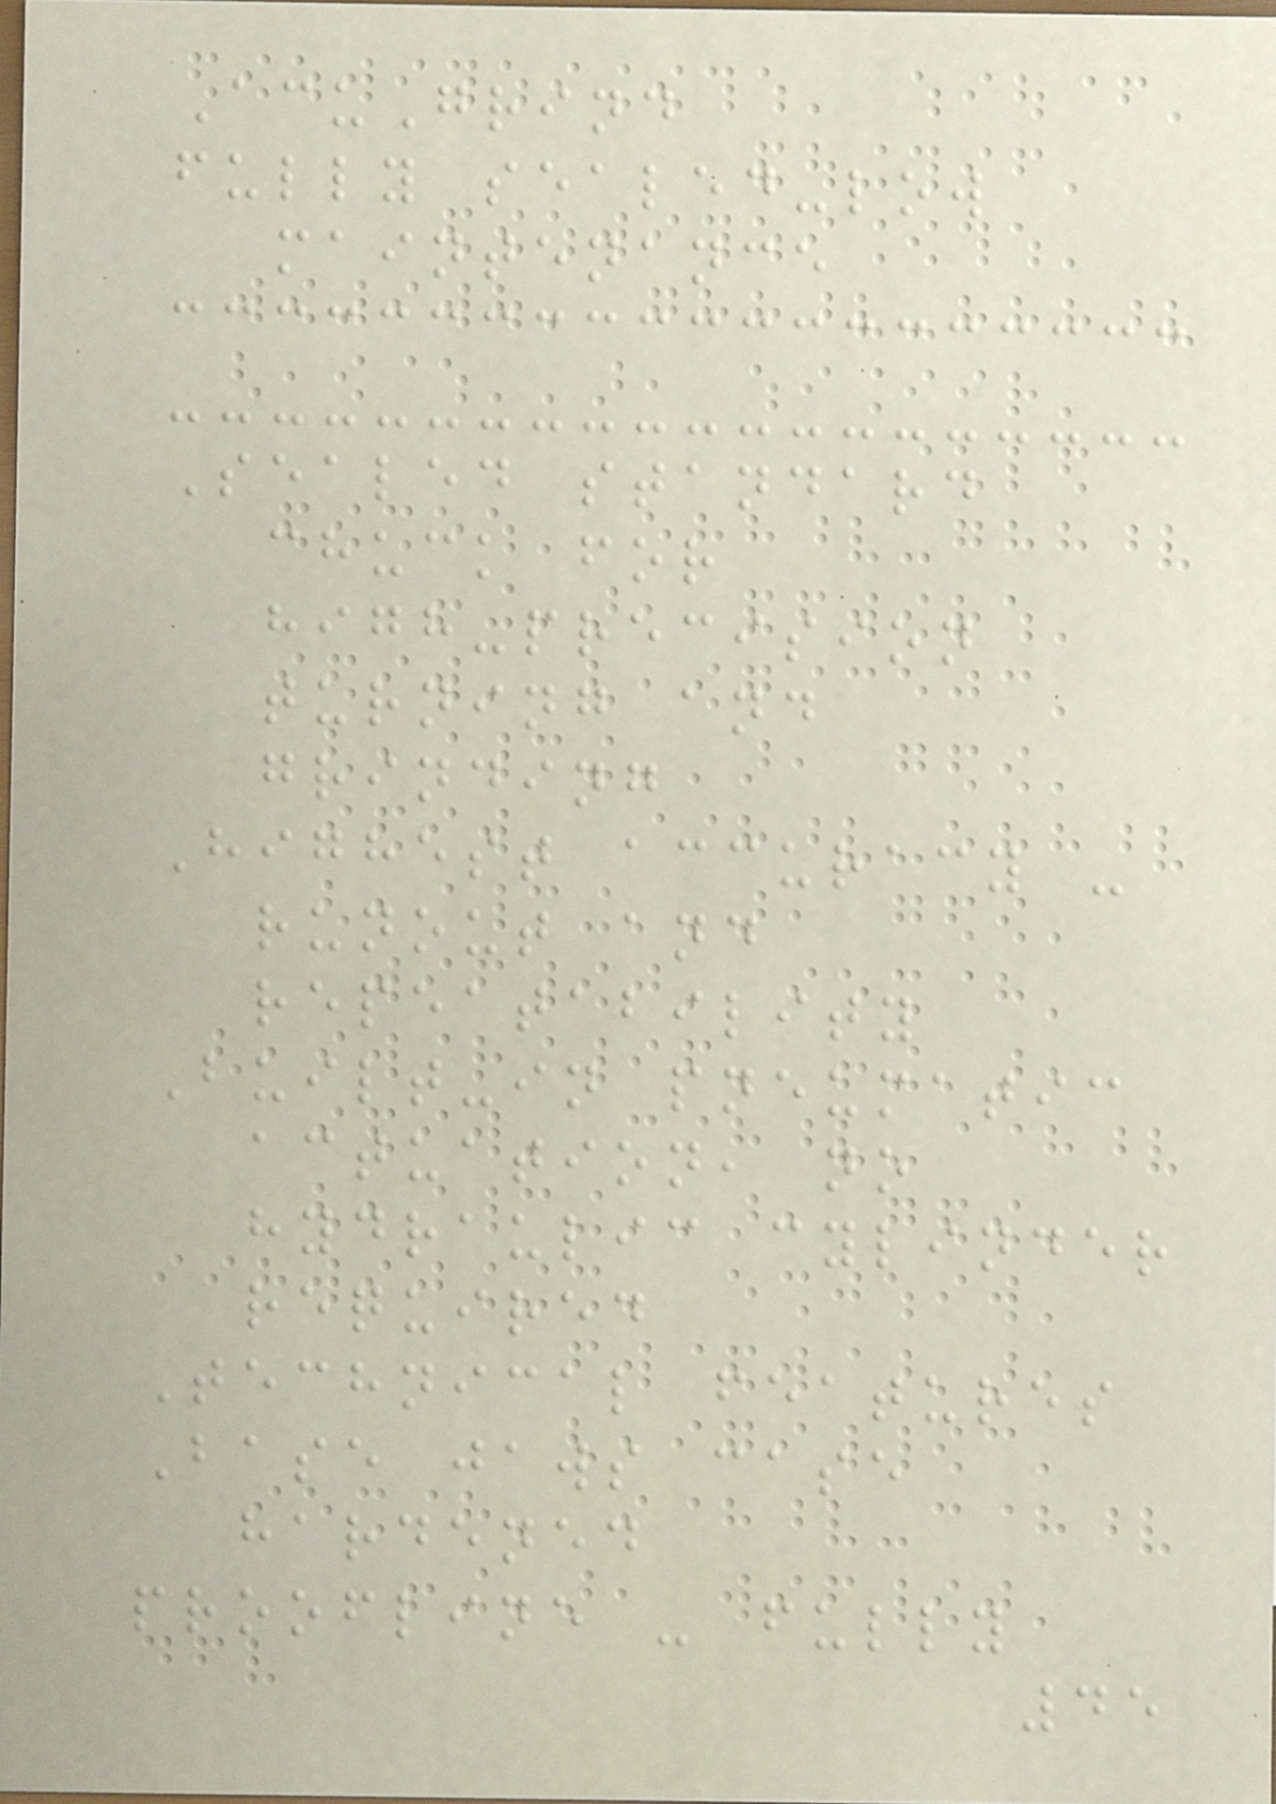AcuGrind
fully sealed-low
maintenance
Sealed standard
chuck for
high-precision
turning and
grinding
Highest accuracy -
runout and
repeatability
Built-in pneumatic
actuation, no
hydraulic cylinder
required
Technical features
Base jaws case
hardened
proofline - fully
45
